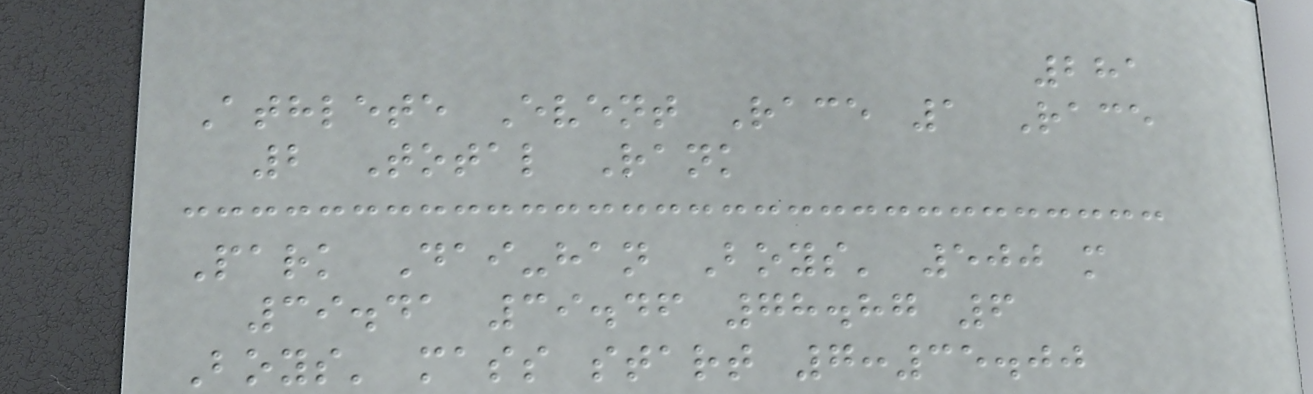281
Athlete Event Race 1 Race
2 Total Rank
Park Dai-han Boys' 500 m
39.41 39.46 78.87 6
Boys' mass start 7:35.00
